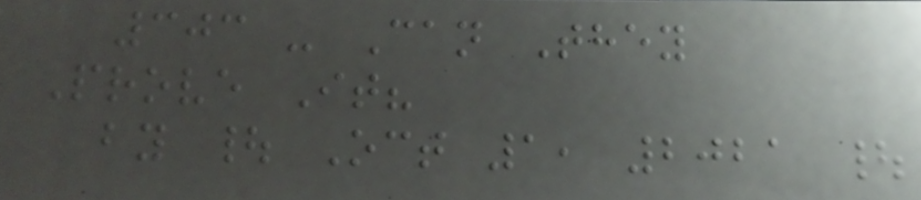303 - Can They
Prove It?
by | Oct 1, 2021 |
